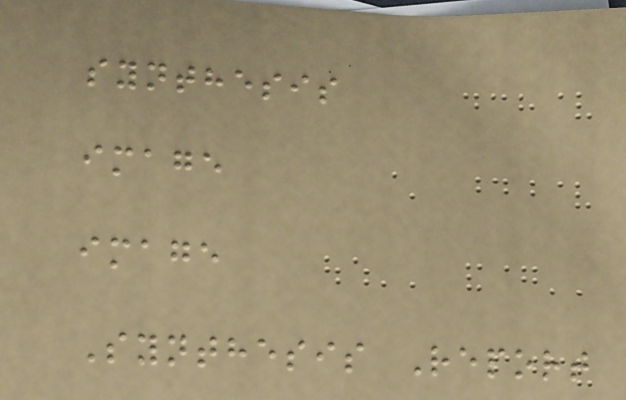synthesis
image
image
Synthesis Report
